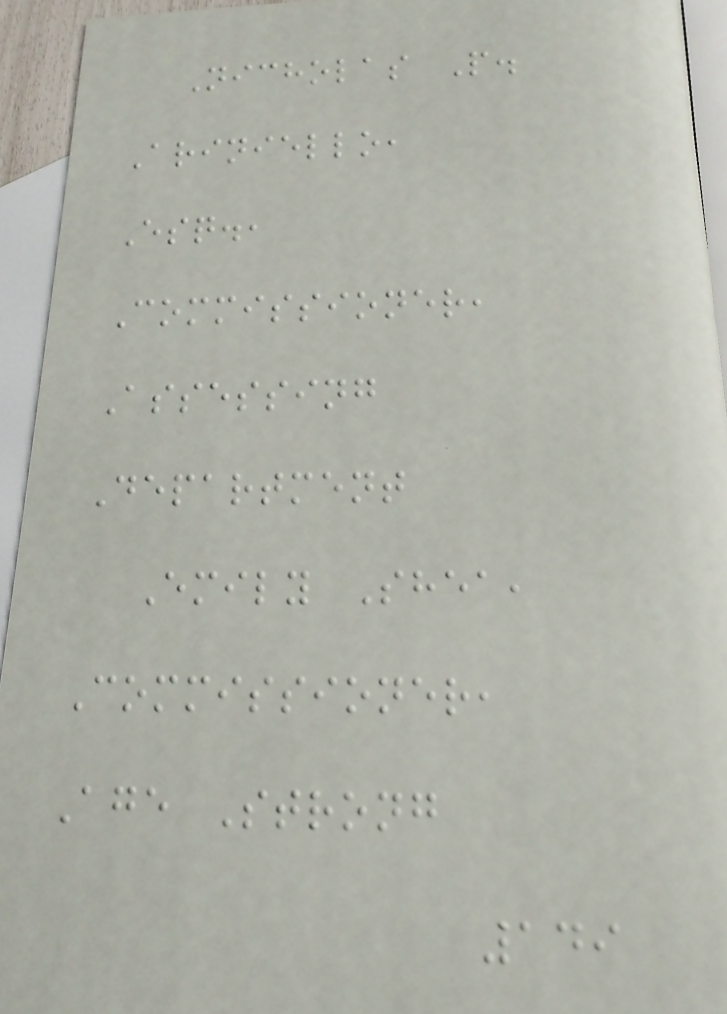Nicholas P.
Ariniello,
Esq.,
Commissioner,
Assessing
Department
Emily Shea,
Commissioner,
Age Strong
149
